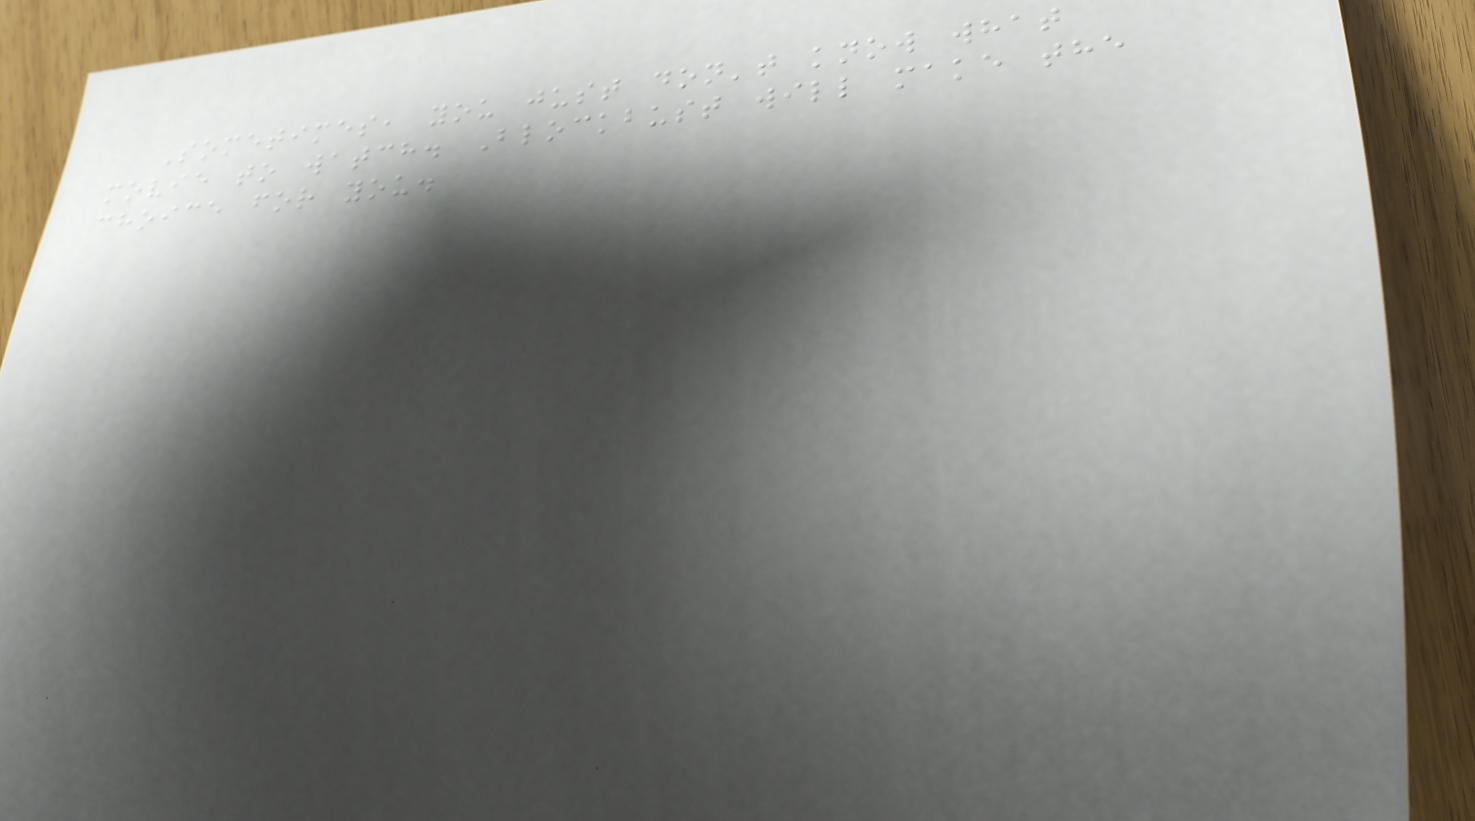Sometimes, you just don't know what
movie to watch. Blockbust will make the
choice for you.
